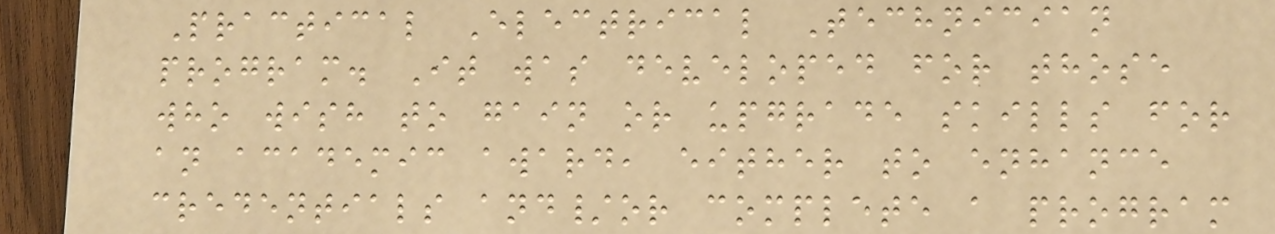Practical Electrical Technician
program. It was developed for those
who wish to gain or upgrade skills for
an academic award, either to enhance
credentials and/or complete a program
